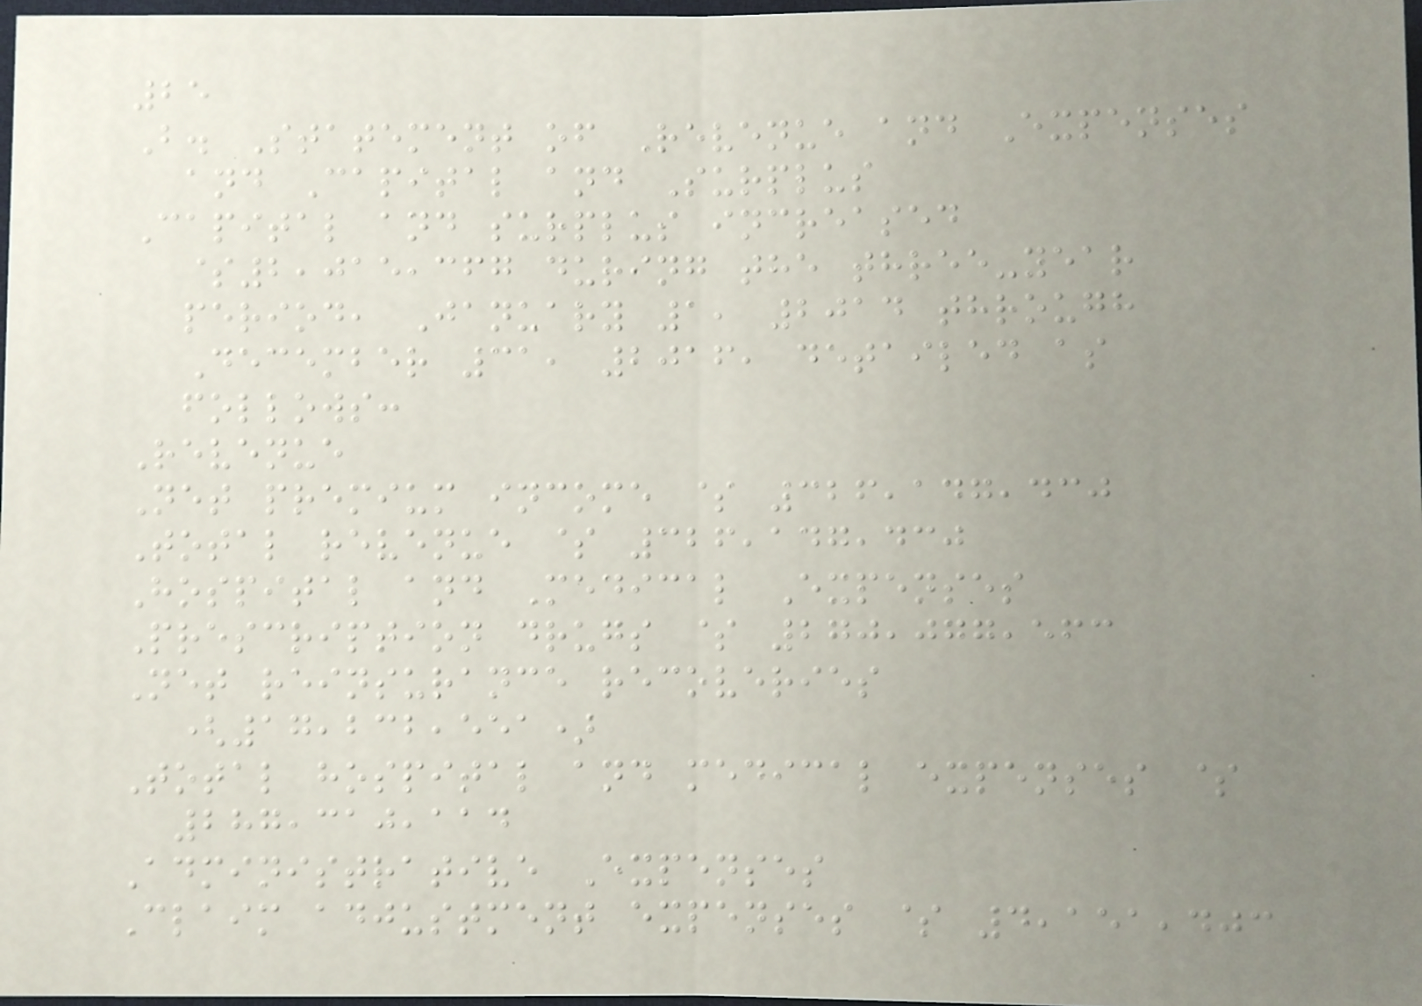25
B. Statement of Revenue and Expenses
and Capital and Surplus
Capital and surplus increased
$2,015,367 during the three-year
period, January 1, 2014 through
December 31, 2016, detailed as
follows:
Revenue
Net premium income $ 326,147,430
Total revenue $ 326,147,430
Hospital and Medical Expenses
Prescription drugs $ 270,077,563
Net reinsurance recoveries
(17,232,551)
Total hospital and medical expenses $
287,310,114
Administrative Expenses
Claim adjustment expenses $ 4,151,403
